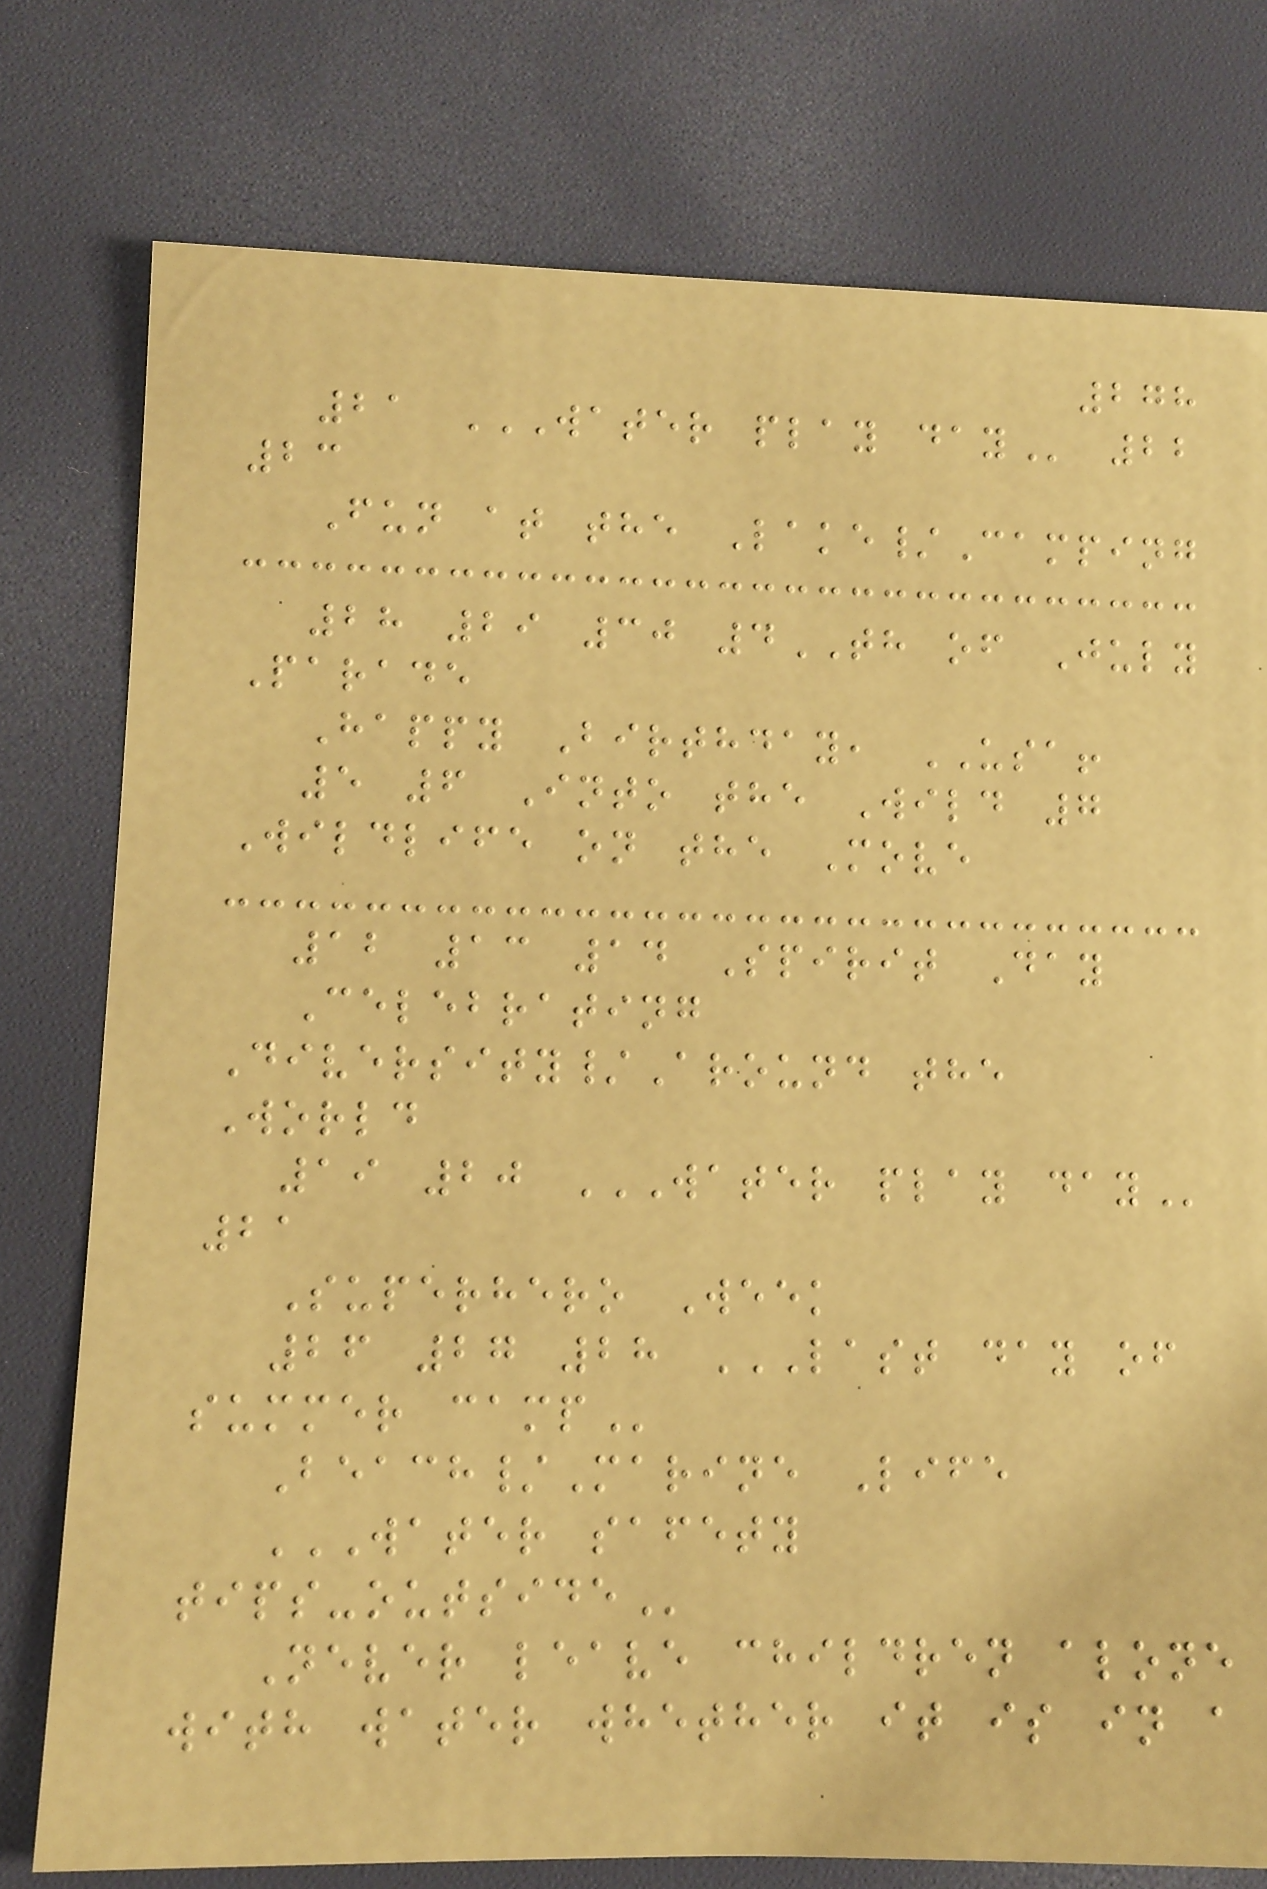278
21 WATER PLAY DAY 22
23
Fun at the Lake/Camping
28 29 30 4TH of July
Parade
Happy Birthday, USA!
5 6 Into the Wild 7
Wildlife on the Move
12 13 14 Spirit Day
Celebrating
Diversity/Around the
World
19 20 WATER PLAY DAY
21
Superhero Week
26 27 28 LAST DAY OF
SUMMER CAMP
Beach/Marine Life
WATER SAFETY
TIPS-OUTSIDE
Never leave children alone
with water whether it is in a
